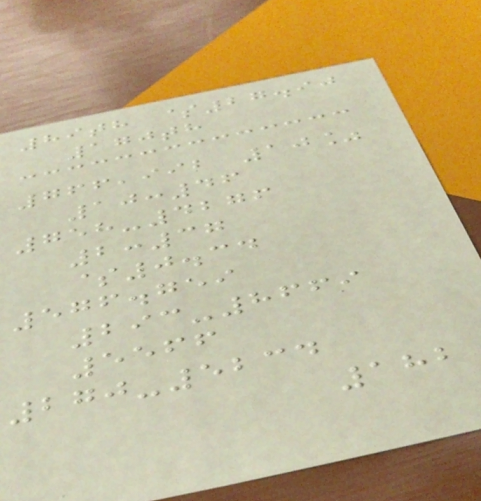89th $27.90
170th
766,992 10%
10:46
758-4276
2:37
$0.34
576.759
293-8669
5566
270-5234
182
